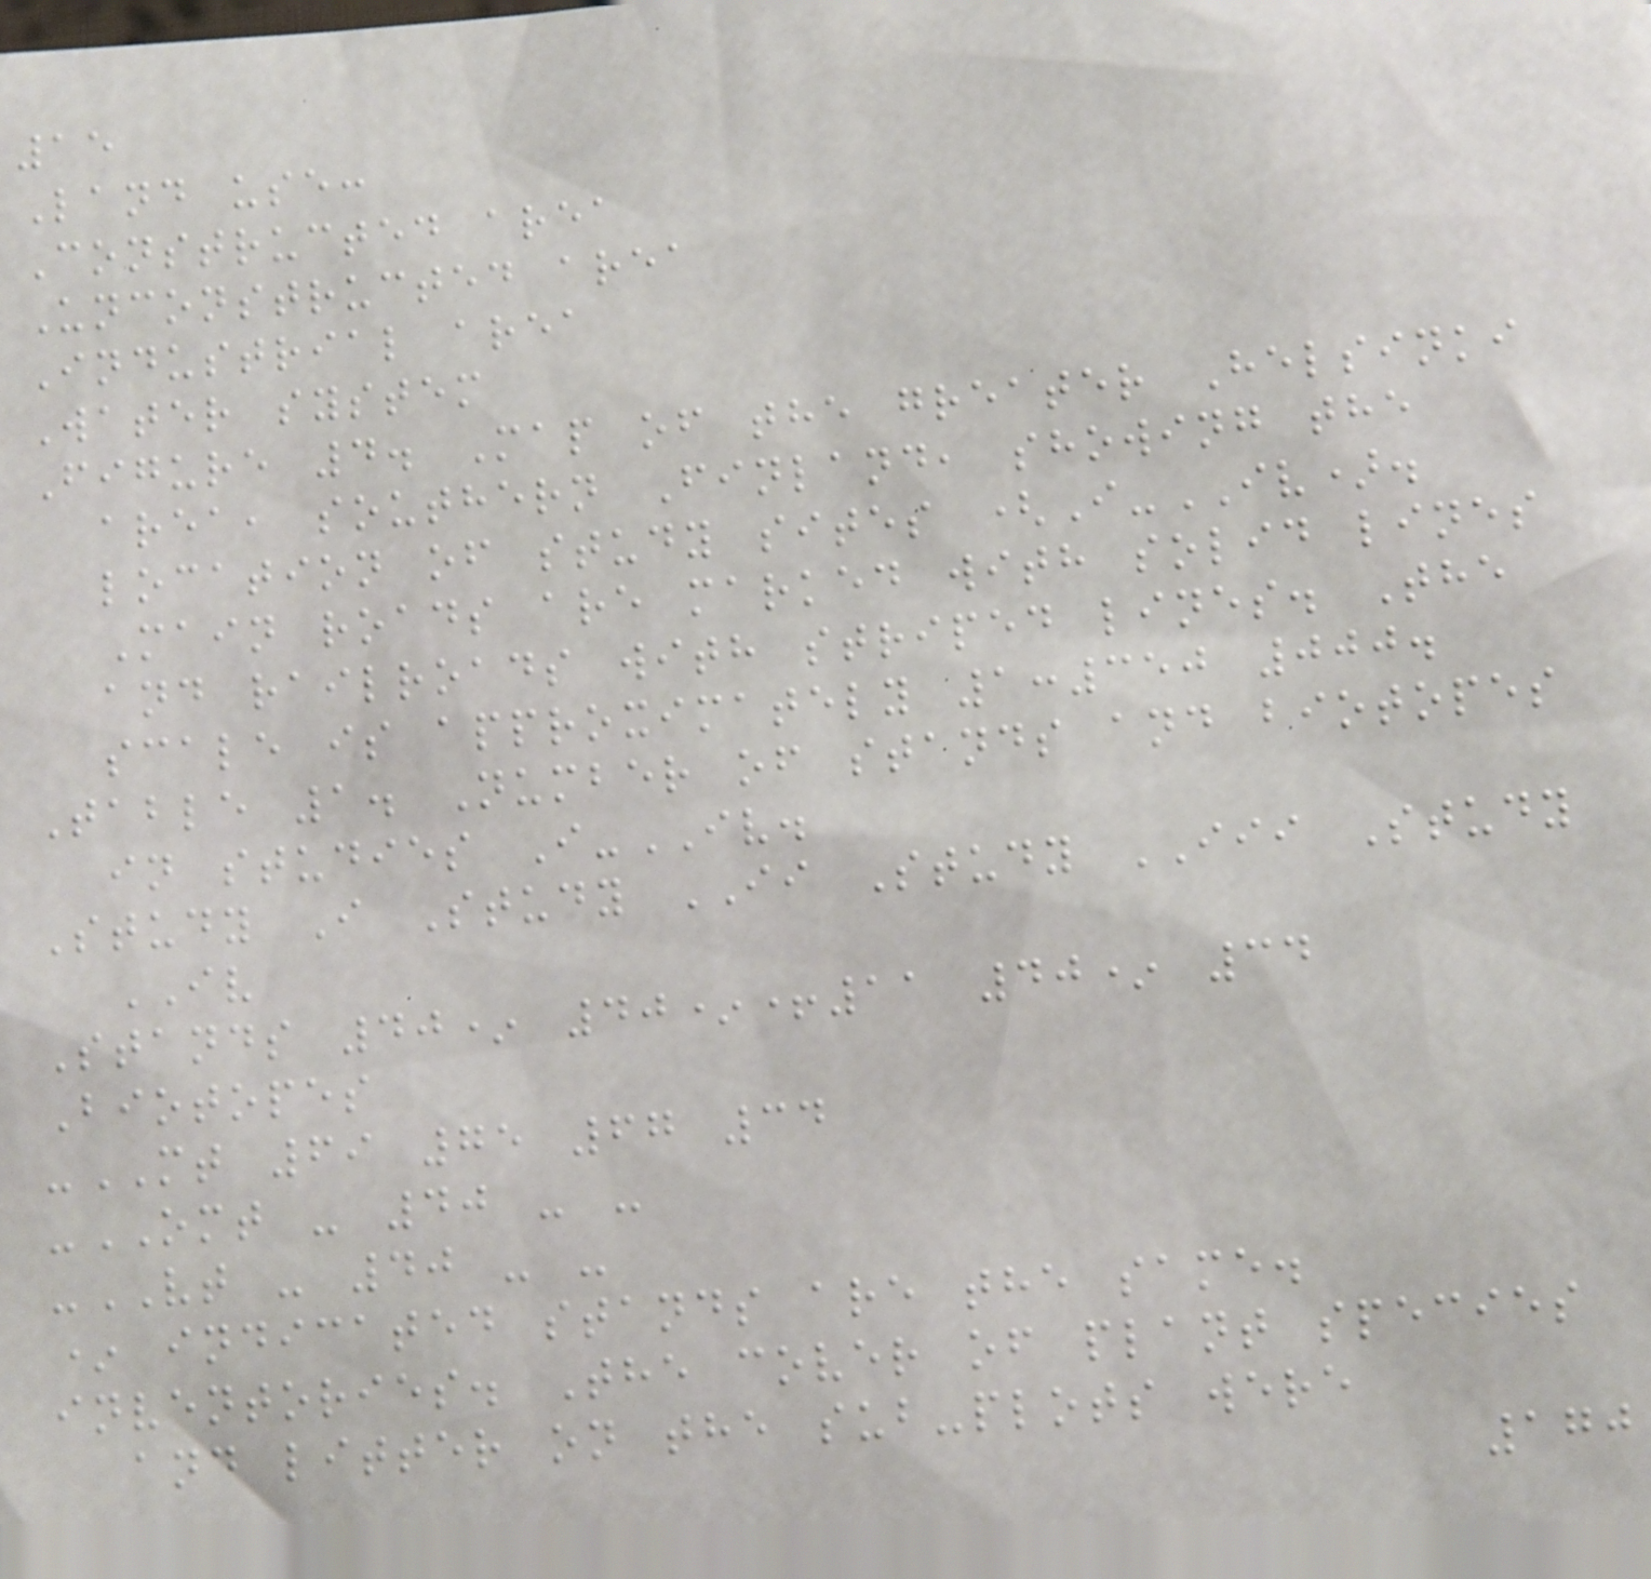15
Land use:
Constructed area
Unconstructed area
Industrial area
Water system
Figure 4. Map of the greater Helsinki
area, southern Finland, showing the
location of study sites (I-IV).
Main roads are marked with solid lines
and railroads with striped lines. The
scale is approximately 1:350 000.
Table 1. Number of stands and biotopes
in studies I-IV.
Study I Study II Study III Study
IV
Stands 40* 40*+11 40* 34
Biotopes
-MT 69 75 67 34
-OMT - 40 - -
-VT - 40 - -
* indicated stands are the same.
inventories. The cover of plant species
and litter on the sub-plots were
170
